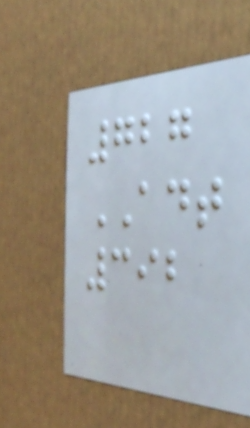727
ADT
392
